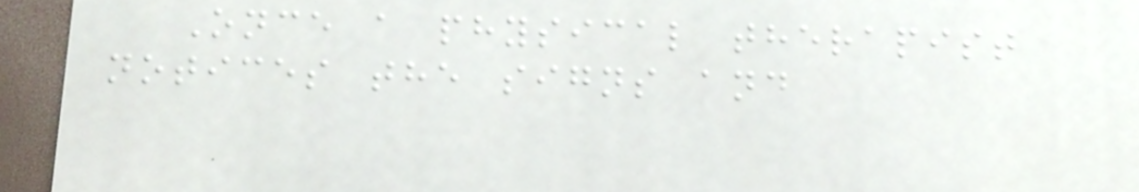Once a physical therapist
notices the signs and
